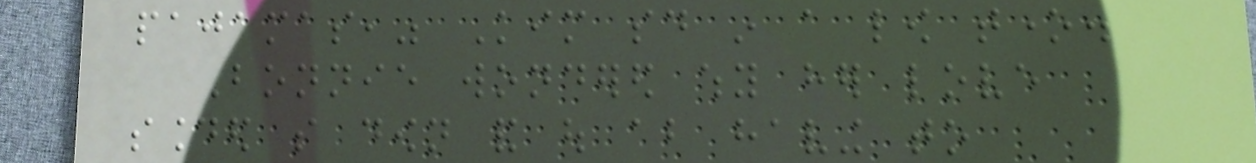pajamas," Kim said in a low tone.
Bonnie wondered why her love
sounded so down and out about having to
